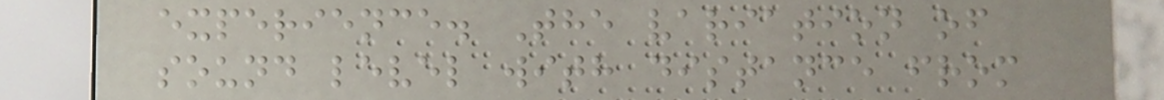experience. The variation of
sound level with distance from
